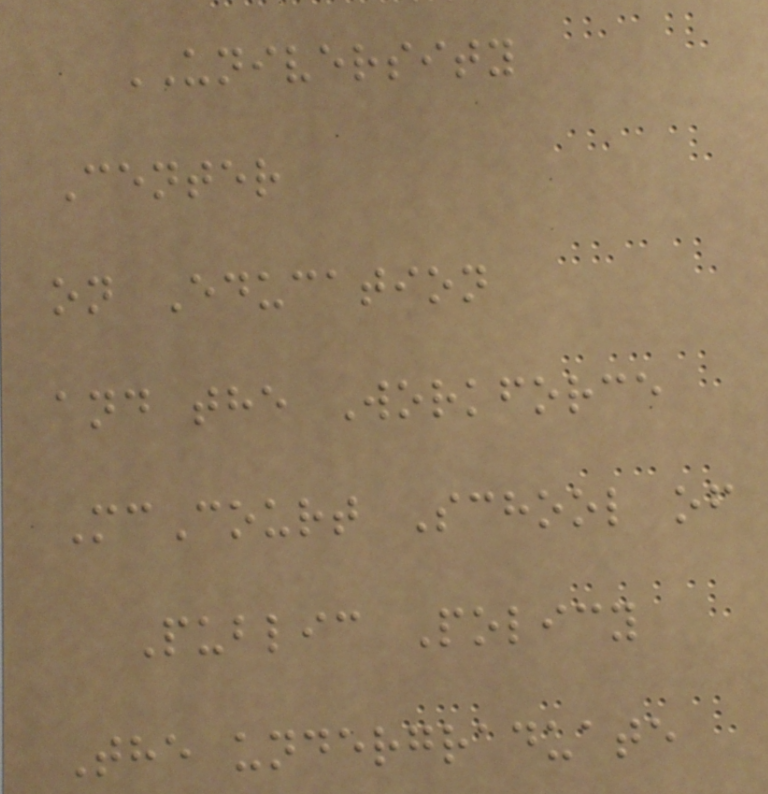UNIVERSITY
Center
on Education
and the Workforce
McCourt School of
Public Policy
The undergraduate
